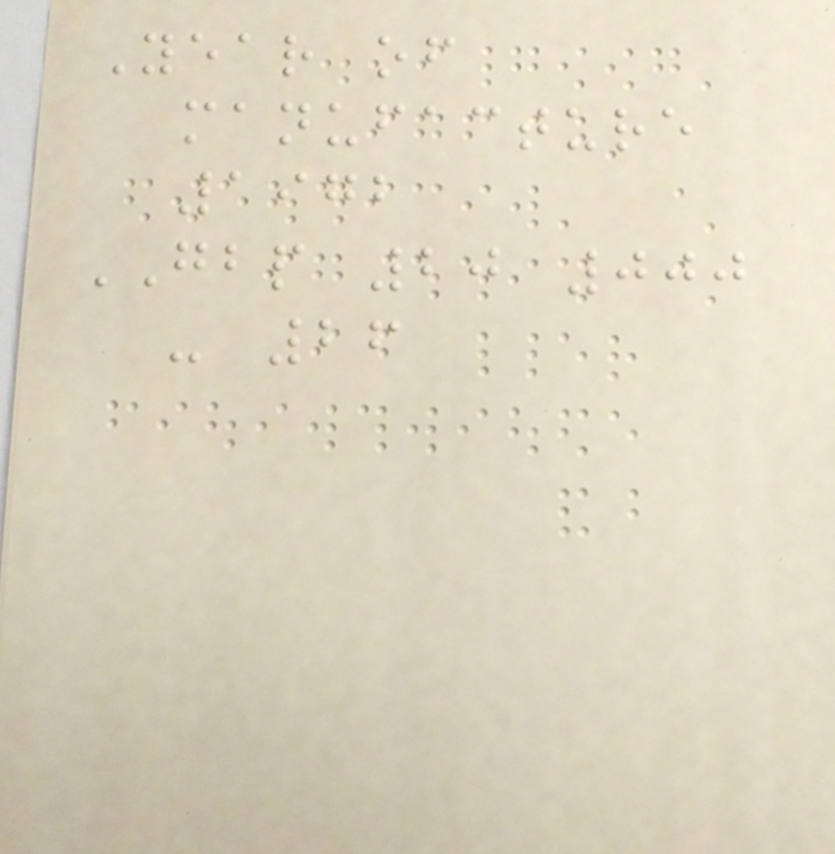Year of
manufacture
1972
GBP 20 000
- 26
